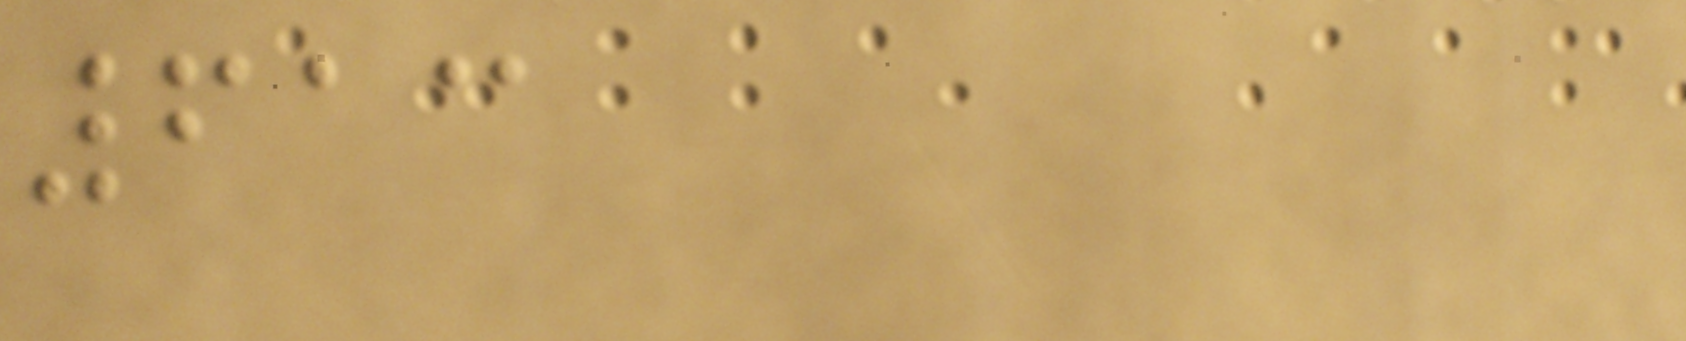613
